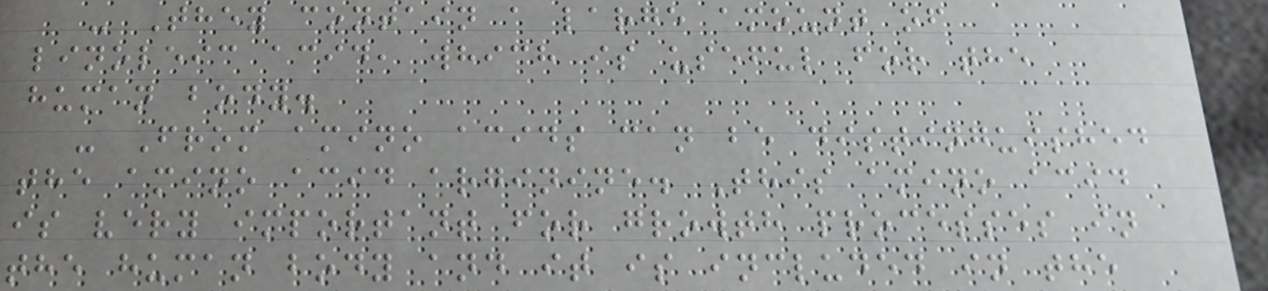- They contain a large amount of
linoleic acid, which is useful for the
human body.
- From amino acids can be distinguished
the amino acid arginine. This amino acid
is very important for growth processes in
the human body and it is included in the
